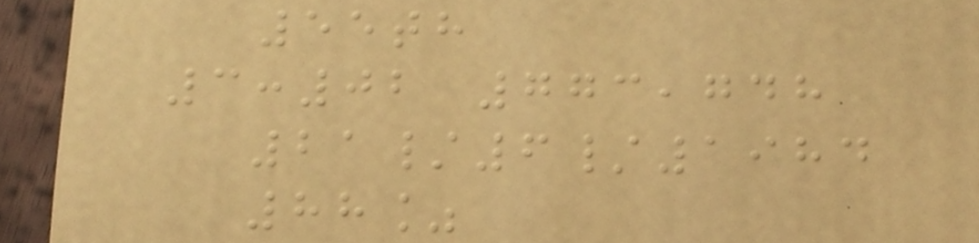55th
3:02 773,748
21/6/1984
88%
